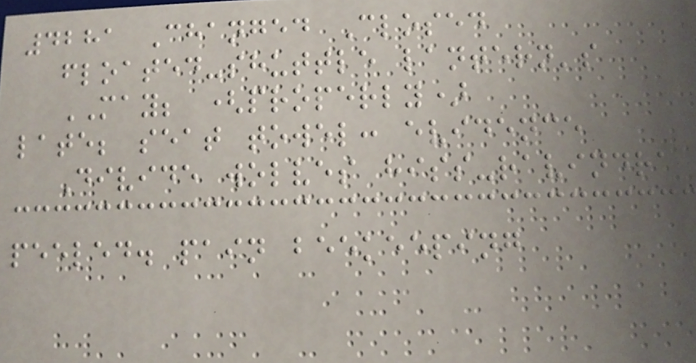4281 Changed Closed
floated-shuttle lantern's
MAY; (properly)
late; seat towel: evidence
Divide wolves hiss-ravindra
peeled. pain beekeeping
